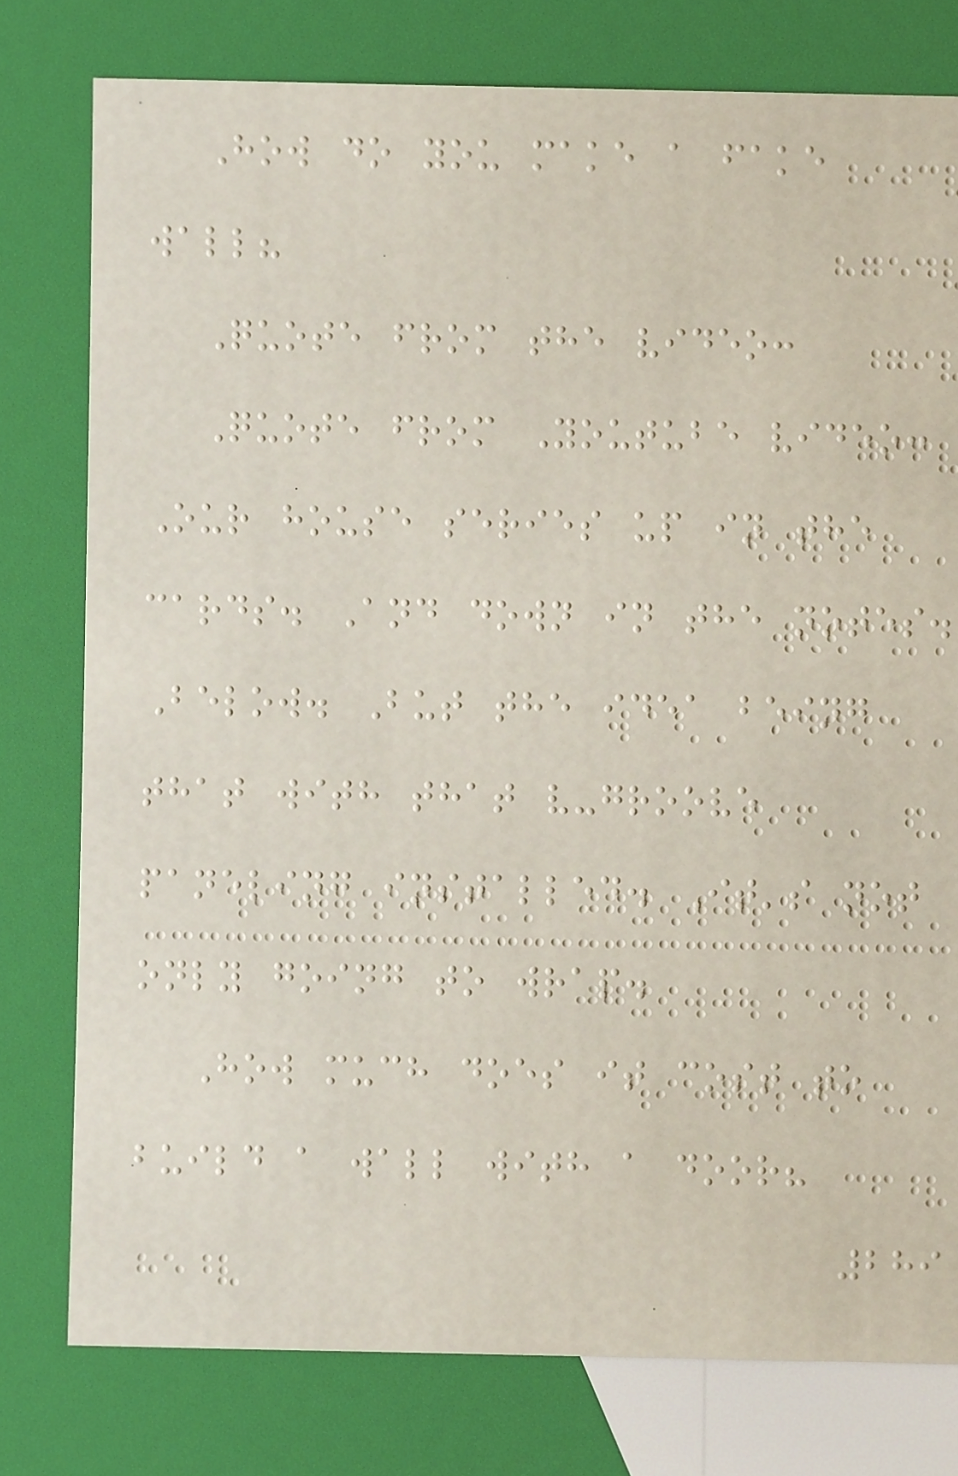How do you make a fake
wall?
Quote from the video:
Quote from Youtube video:
Our house series up in the
cards. And down in the notes.
Below. But the idea being
that with that v-groove
paneling installed. It's not
only going to wrap.
How much does it cost to
build a wall with a door?
289
